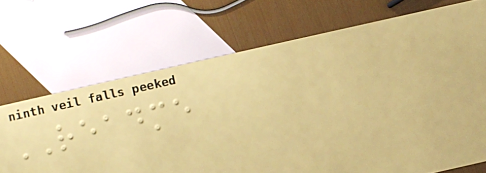README
